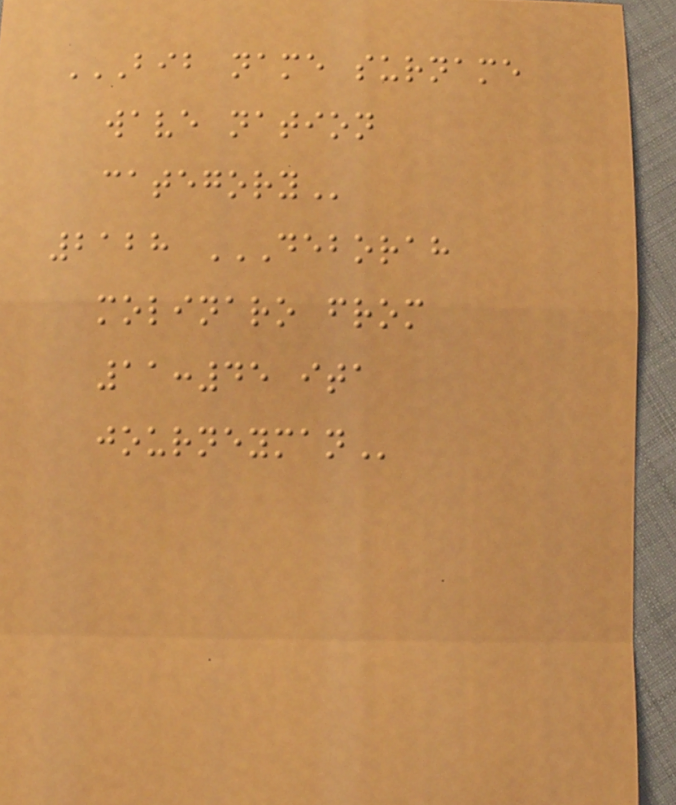BIB NAME SURNAME
WAVE NATION
CATEGORY
2128 DEBORAH
MOLINARO FROM
11:45 ITA
JOURNEYMAN
